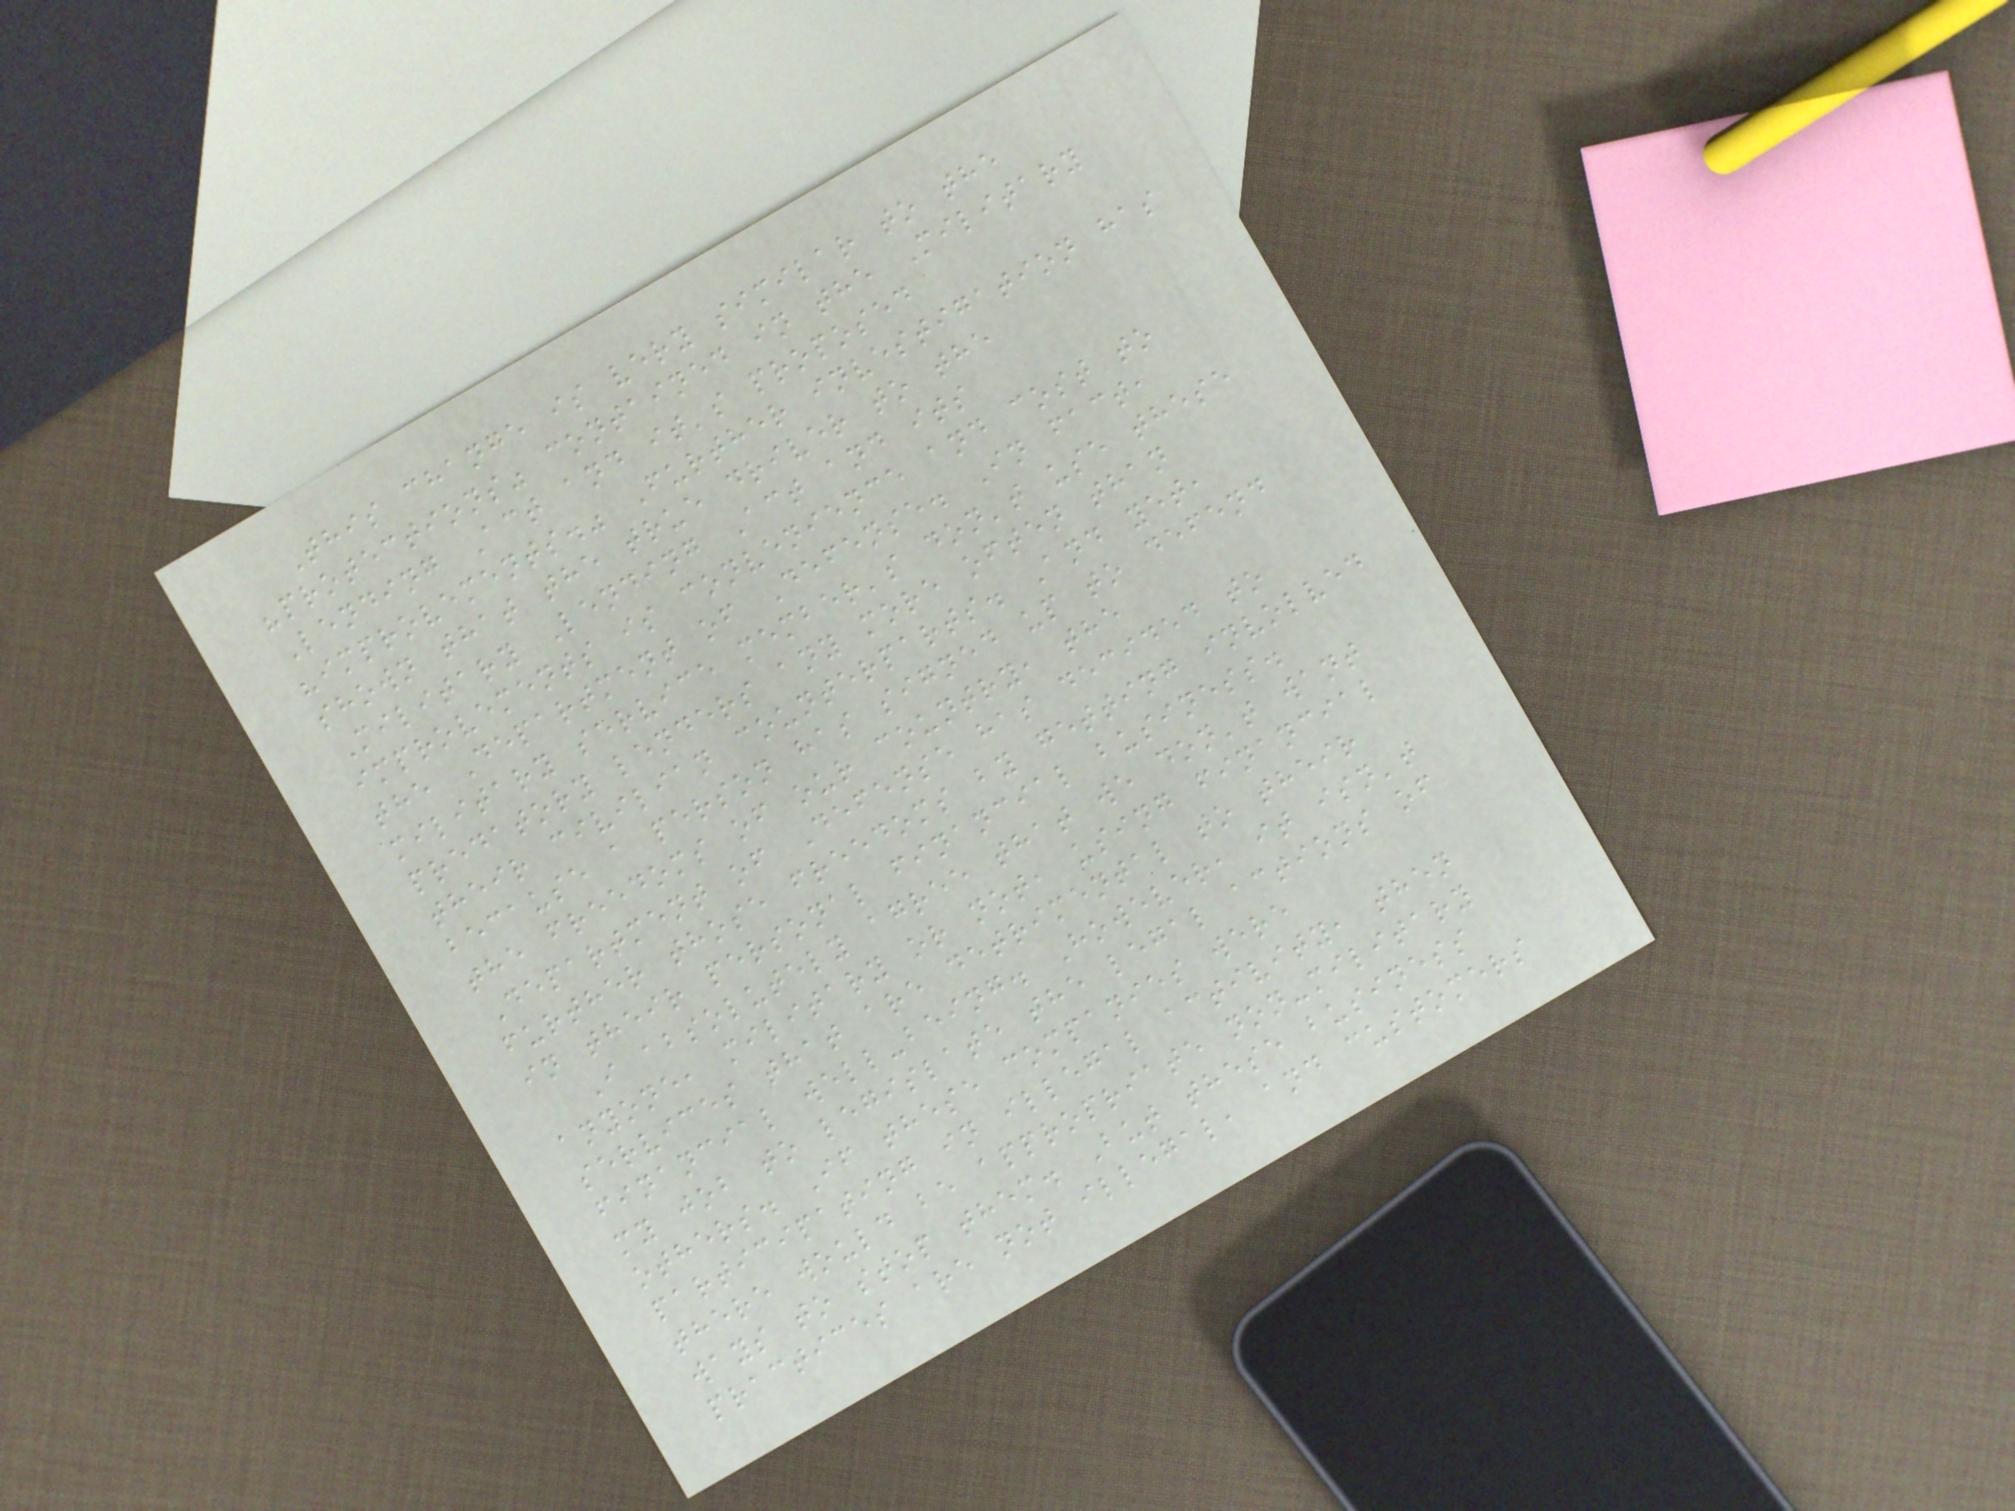This change is very similar to the
"protections" contained in the Military
Lending Act and it's proposed
"improvements." Further investigation has
shown that the true driver to the
Military Lending Act and its
improvements is convenience and cost to
the Department of Defense. In fact,
military service member's don't use these
predatory lenders any more often than
their civilian counterparts. And yet,
because a person has signed up to defend
the freedoms of our country, the
Department of Defense has decided to
further those freedoms by getting involved
in their personal financial business.
I absolutely agree that we don't want
anyone, military or not, using financial
services that are detrimental to their
financial well-being. However, it isn't
my job to legislate the legal actions of
others. If these companies were
participating in illegal activity, then
there would be appropriate non-military
ways to stop them. But these business
practices are not illegal, and customers
